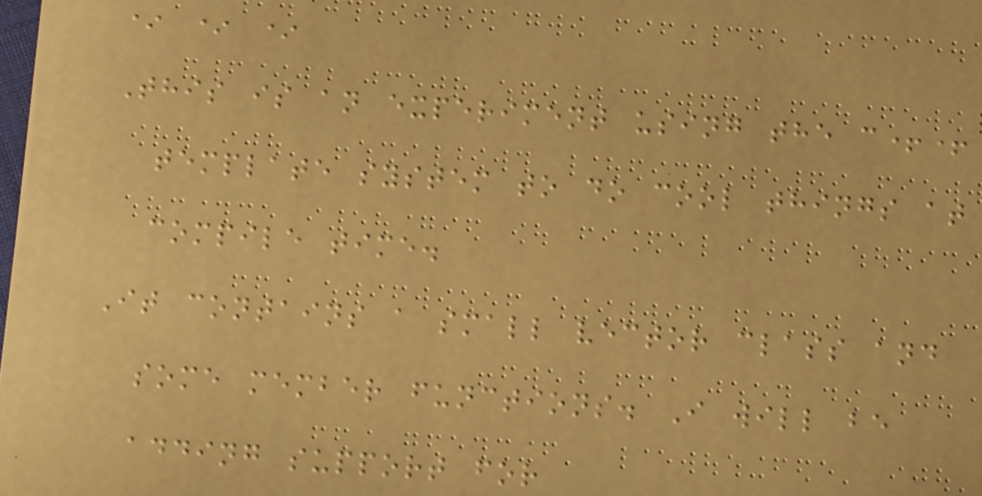* * *
This is an experiment using the c++
template system to do cool things at
compile time.
It contains a small vector class and
some member functions. I will be
adding support for
